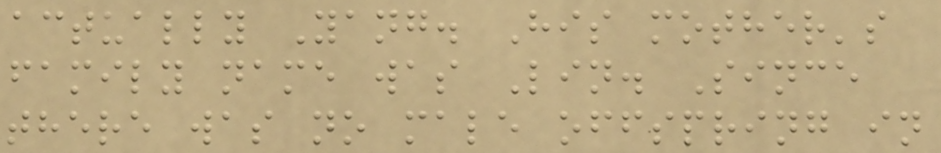actually Yang. His mother's
family name was Lin. Since
there was no male offspring in
